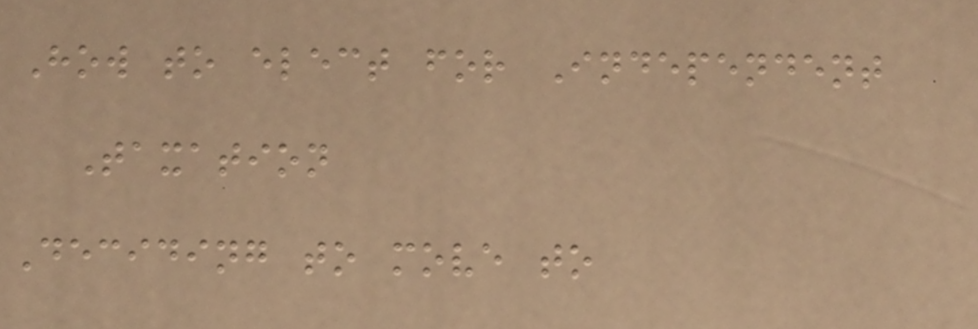How to elect for Independent
Taxation
Deciding to move to
